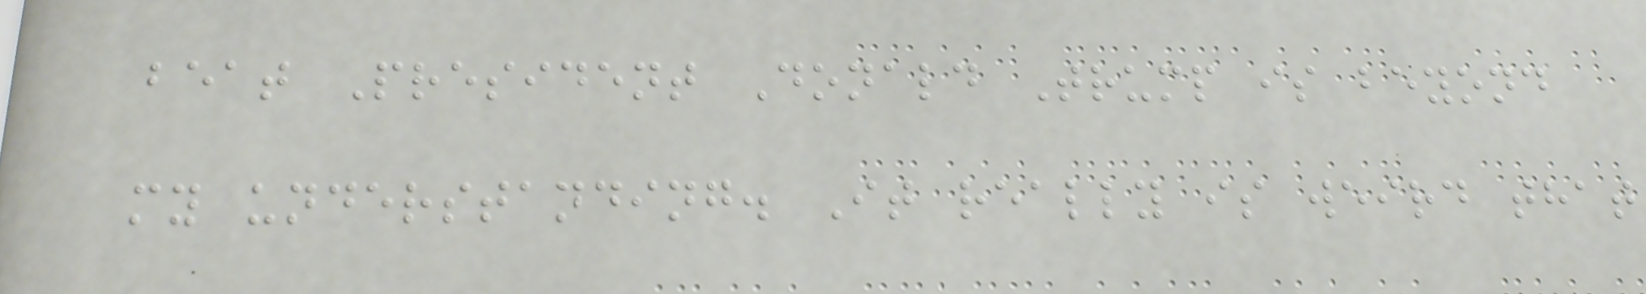beat President Donald Trump is beyond
my understanding. It really is weird that
